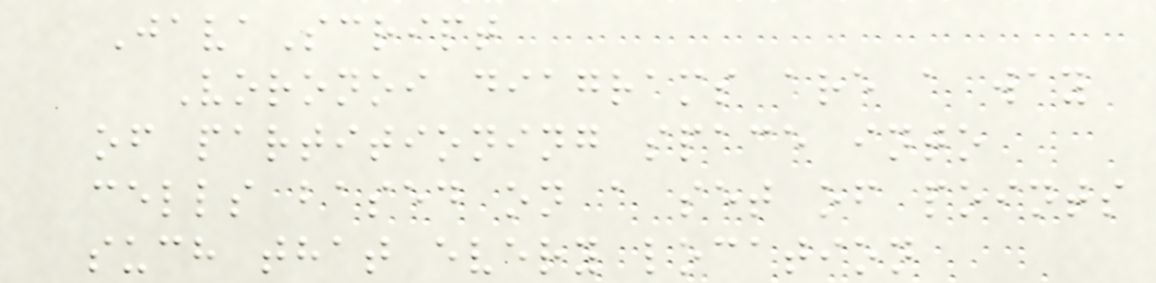JavaScript
Voronoi diagrams are a way
of partitioning space into
cells based on a set of points
such that every location
